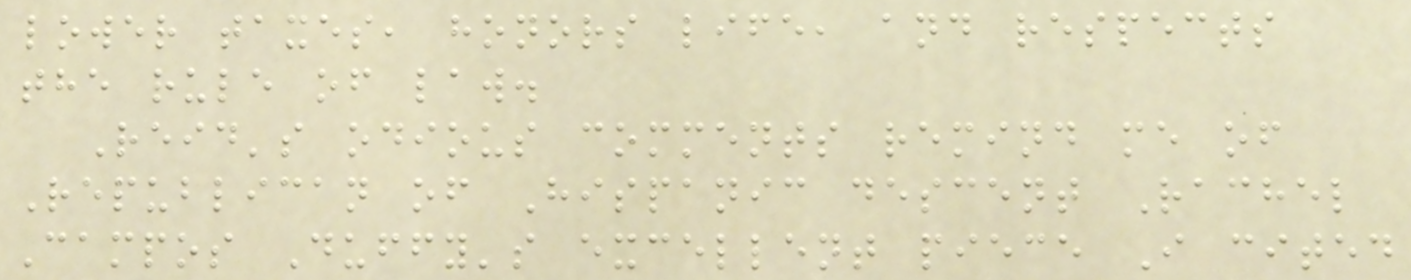lower taxes, honors life, and respects
the rule of law.
Reid's odious comments remind me of
Republican of Hispanic descent Rachel
Campos Duffy's excellent piece I cited
